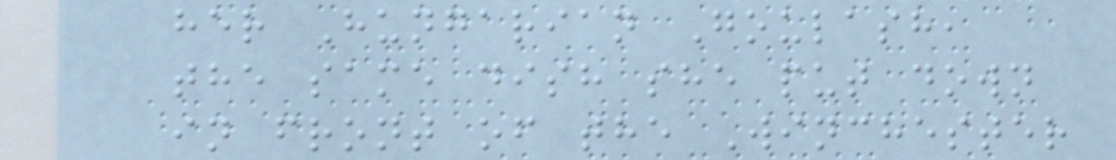her Hungarian Goulash,
the same dish she put down
in front of the Winchester
